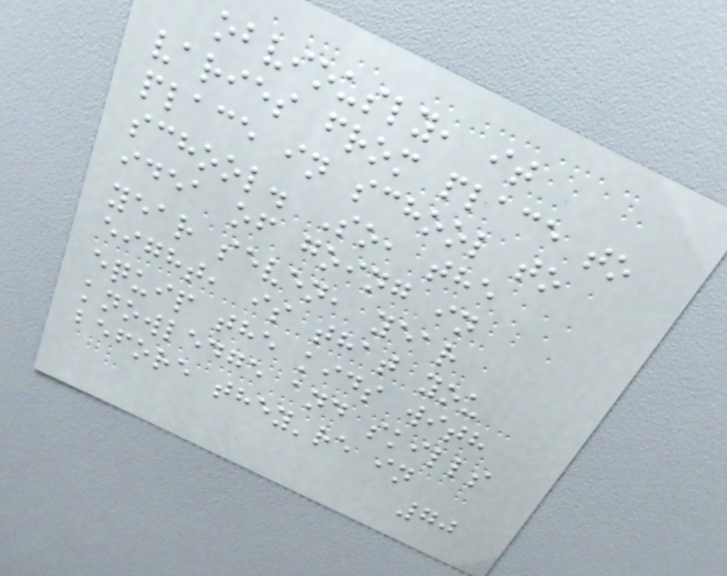obviously, it
varies from place to
place in school to
school. So, the
idea of going in
year seven, year
eight, is that you
equip the kids with
knowledge and skills
before they're in
70
